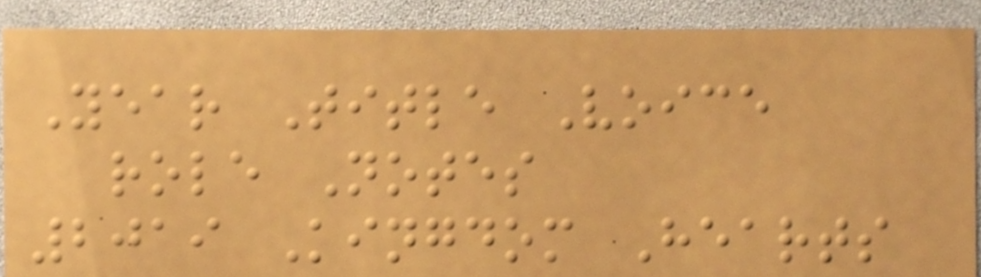Year Title Voice
role Notes
2019 Kingdom Hearts
